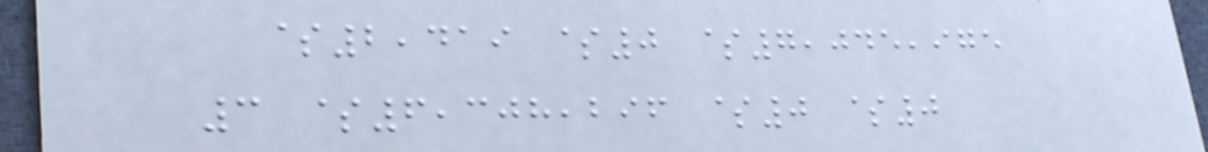$2,419 $0 $7,045,975
3 $6,308,296 $0 $0
